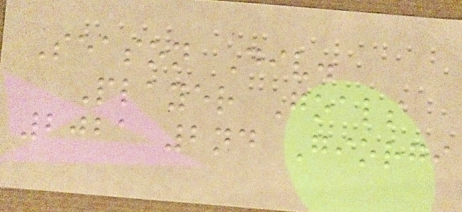Season Div.
Player Goals
2021 2nd Giorgi
